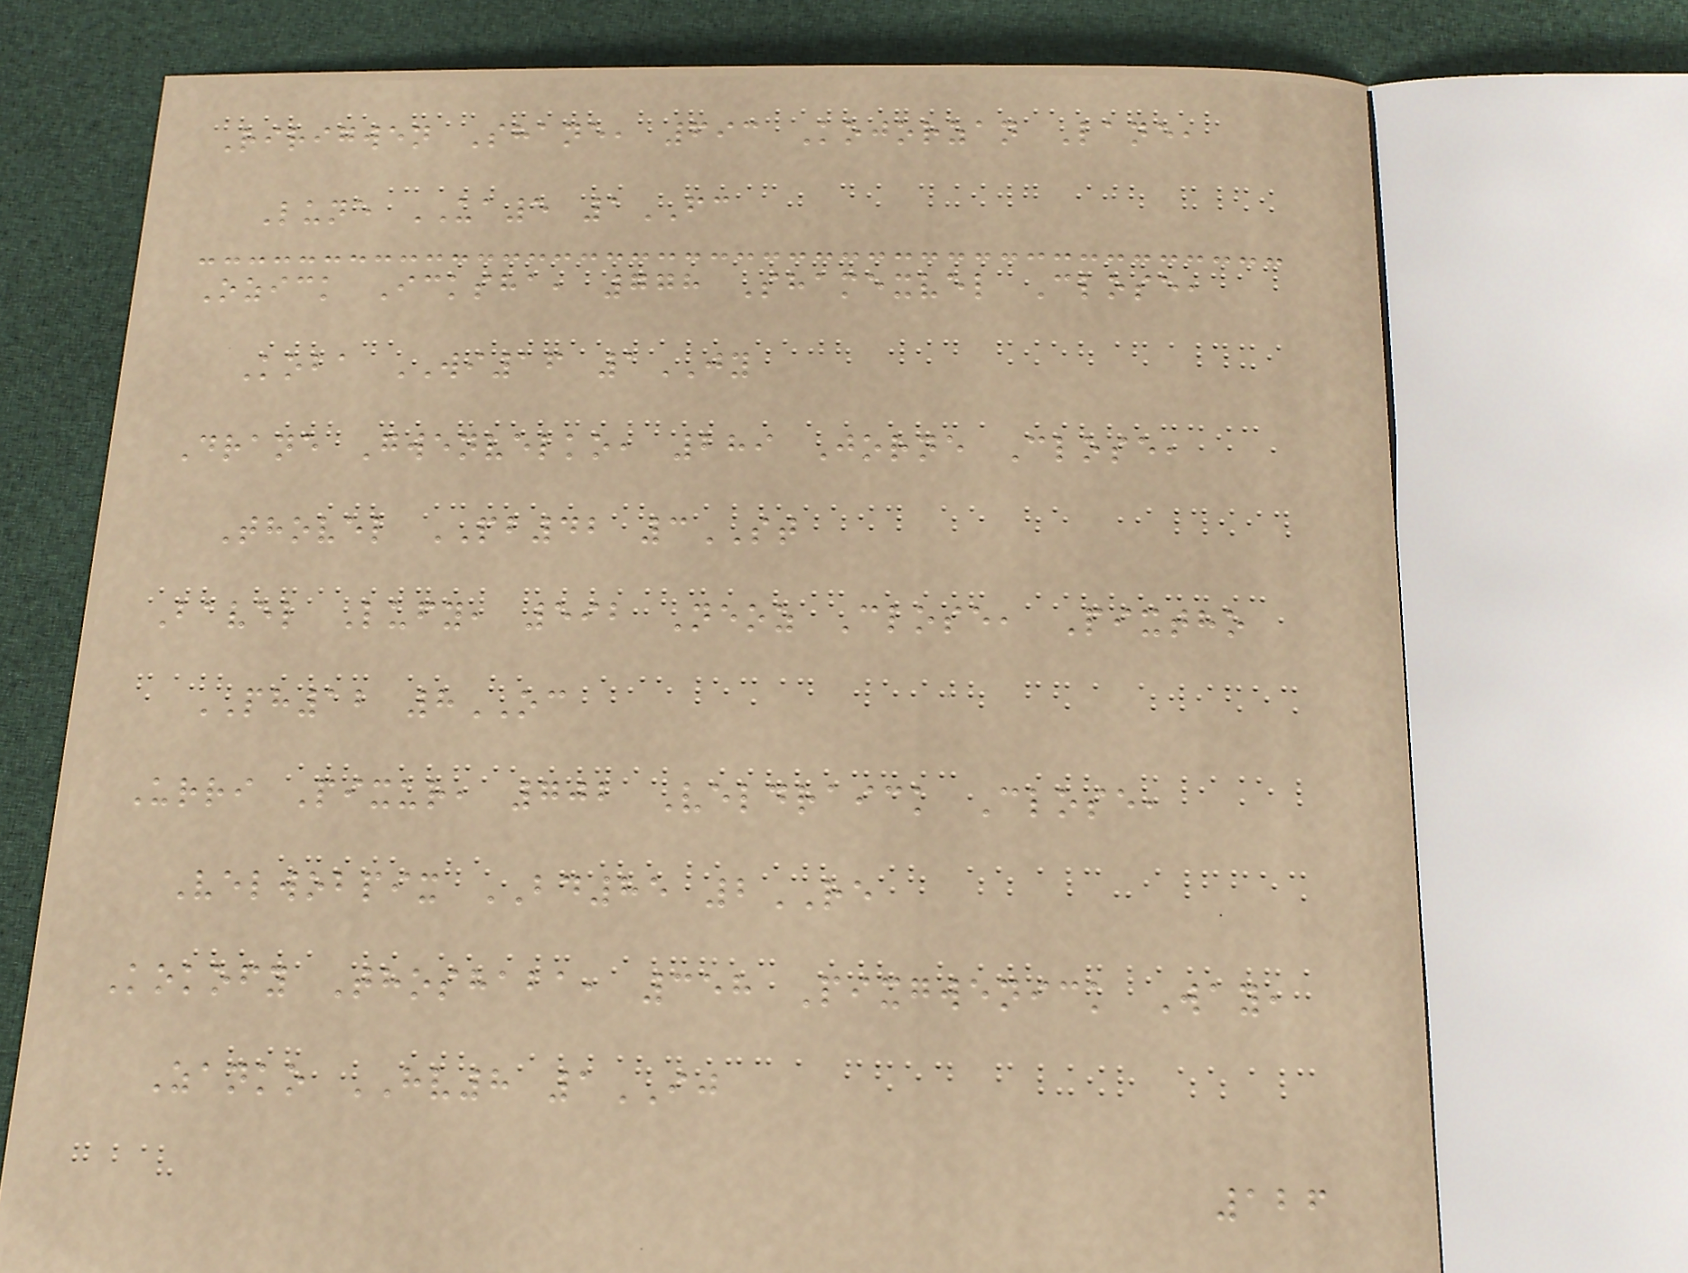Ririgwen Shane, 693 Kojorzan Lane,
Lune UA5 1FC
Ozick Icksha, 778 Shamexvel Close,
Koba WI16 1JY
Drane Gwenvelko, 289 Jorne Close,
Thovel PB42 3ST
Bavel Lufy, 592 Neoz Close, Pixtho
PH12 8OC
Urri Pixur, 702 Veldraick Close,
Velwobpix BD85 2RE
Kokofy Thoshaba, 358 Pixgwenick Way,
Zanko HV8 1IJ
126
